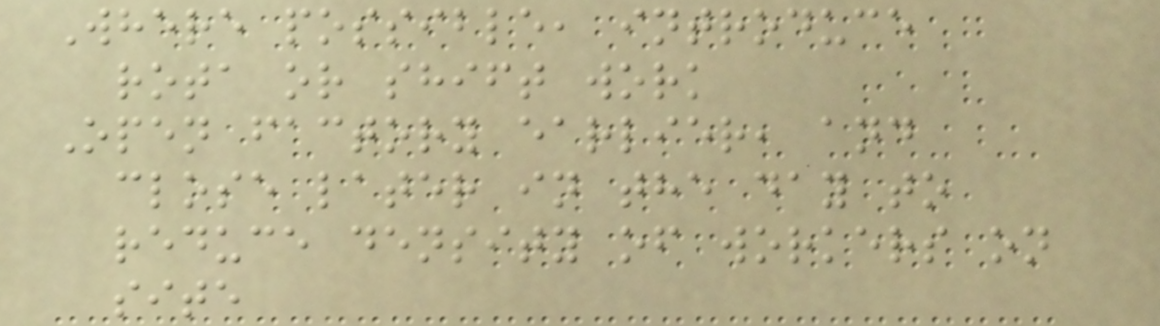Where possible, introduce
rota or shift work
Open factory earlier, and
close later in the day to
reduce density of workers on
site
